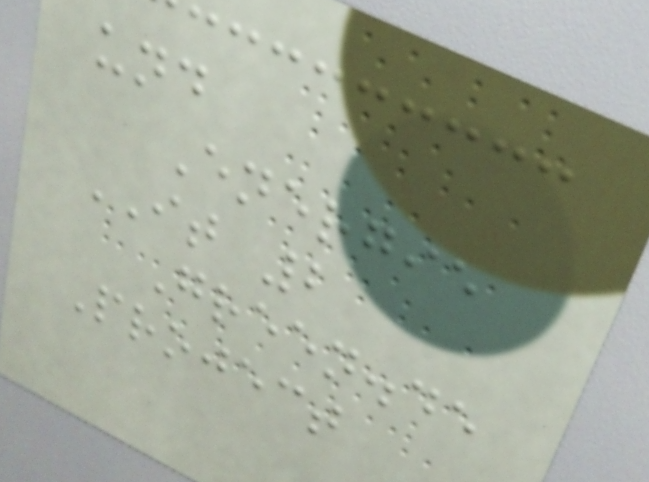und
Energie
IT 2
Green.de
Project
